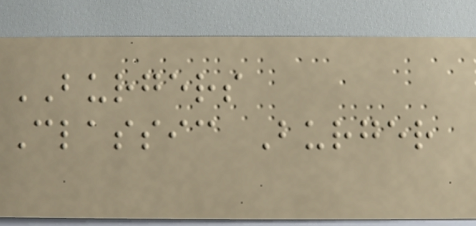BURGERS
Classic Burger
